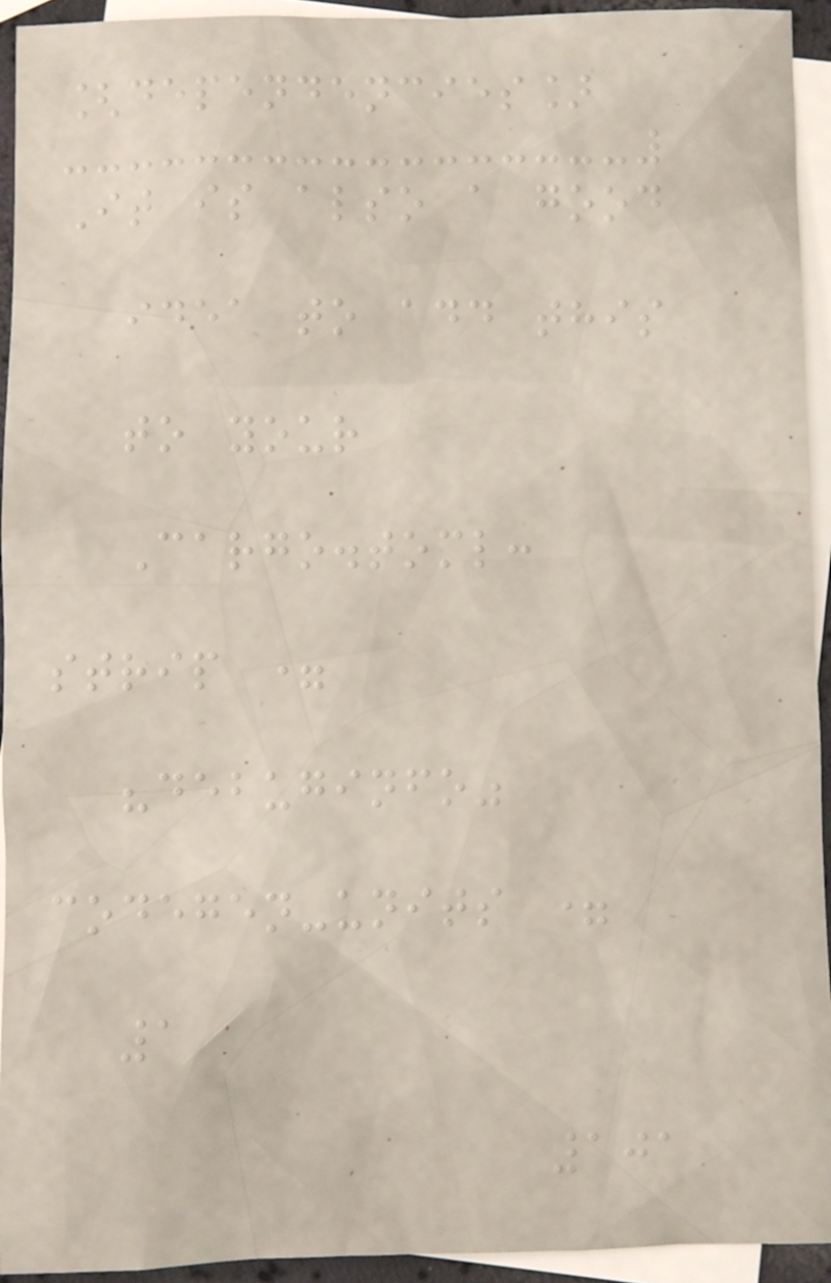[dependencies]
It is also a good
idea to add this
to your
Cargo.toml:
strip =
"debuginfo"
codegen-units =
1
101
